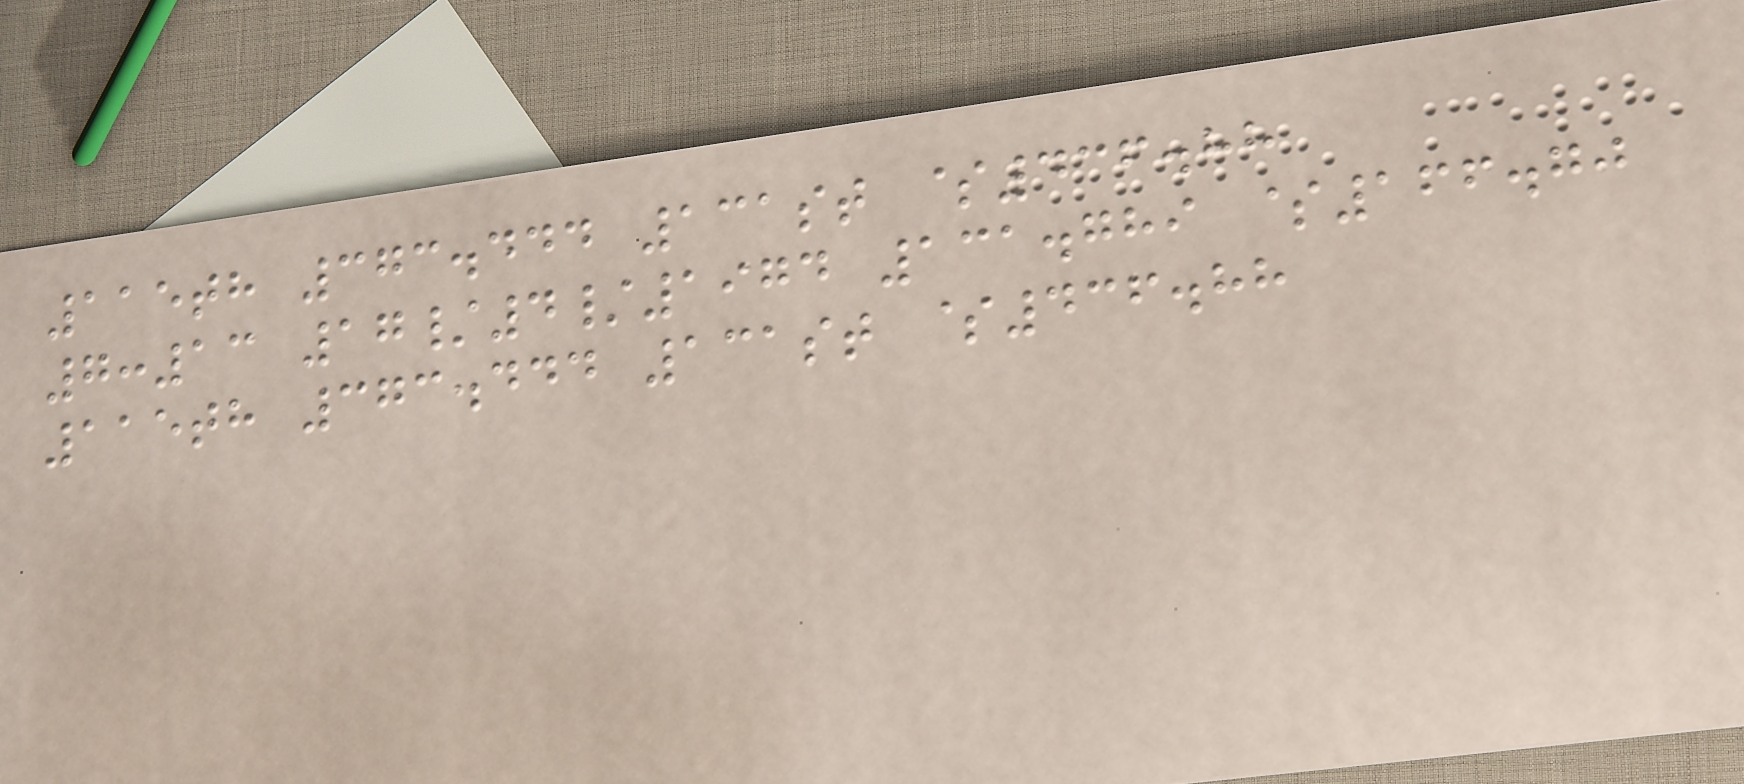115th 373.444 131st $436.88
7:13 17/4/1974 131.789 $166.70
115th 373.444 131st $436.88
